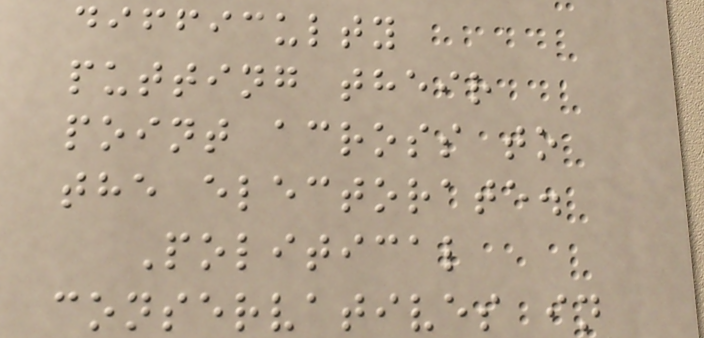difficulty
putting their
point across to
the electorate.
Political
conservatives in
